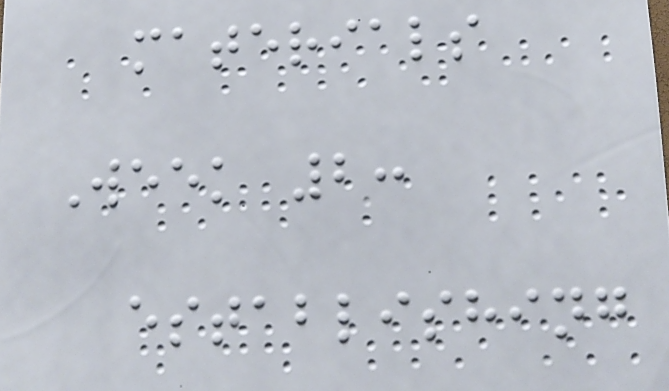materials
Week 2:
establishing
